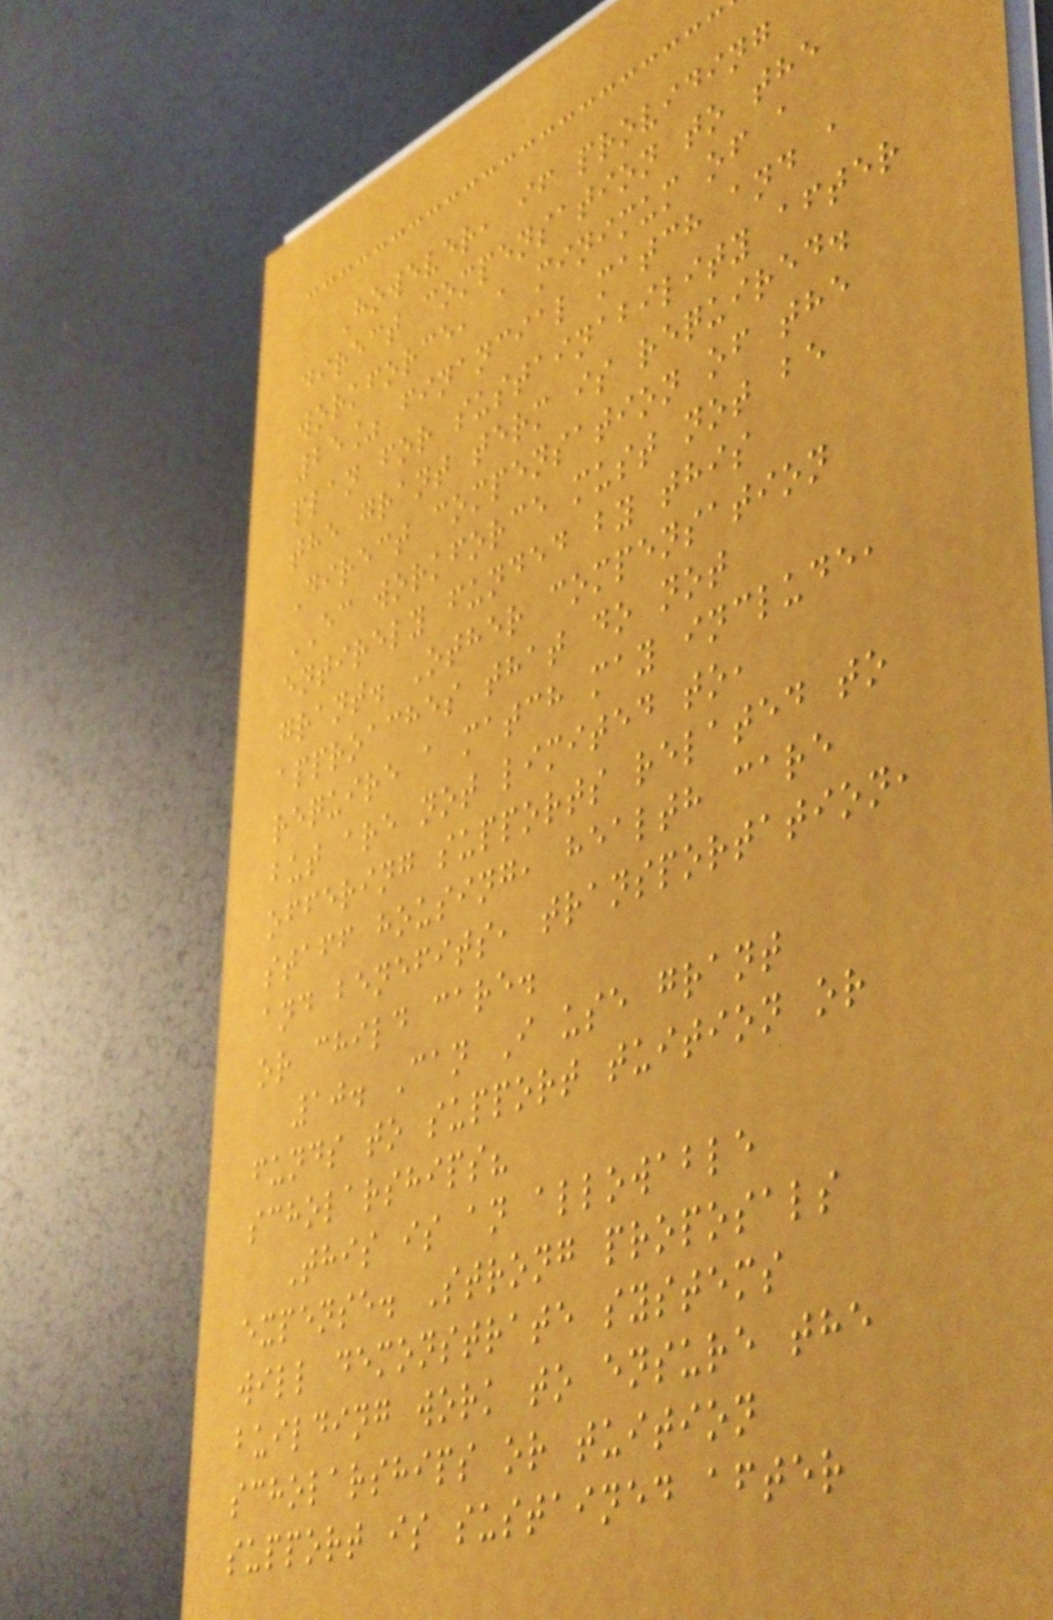However, if providing
direct compensation to the
workforce, a minimum of a
25% financial match and a
plan for sustainability after
the grant term is required.
Direct compensation of the
EC workforce must not be
entirely funded by this
grant. Other compensation
approaches that do not
require a match may include,
but are not limited to,
offering supports related to
staff housing, health care
and benefits, transportation,
or child care.
10. Can I use grant
funds to support tuition or
scholarships?
This is an allowable
expense. Strong proposals
will demonstrate systems
building work to ensure the
scholarships or tuition
support is sustained after
